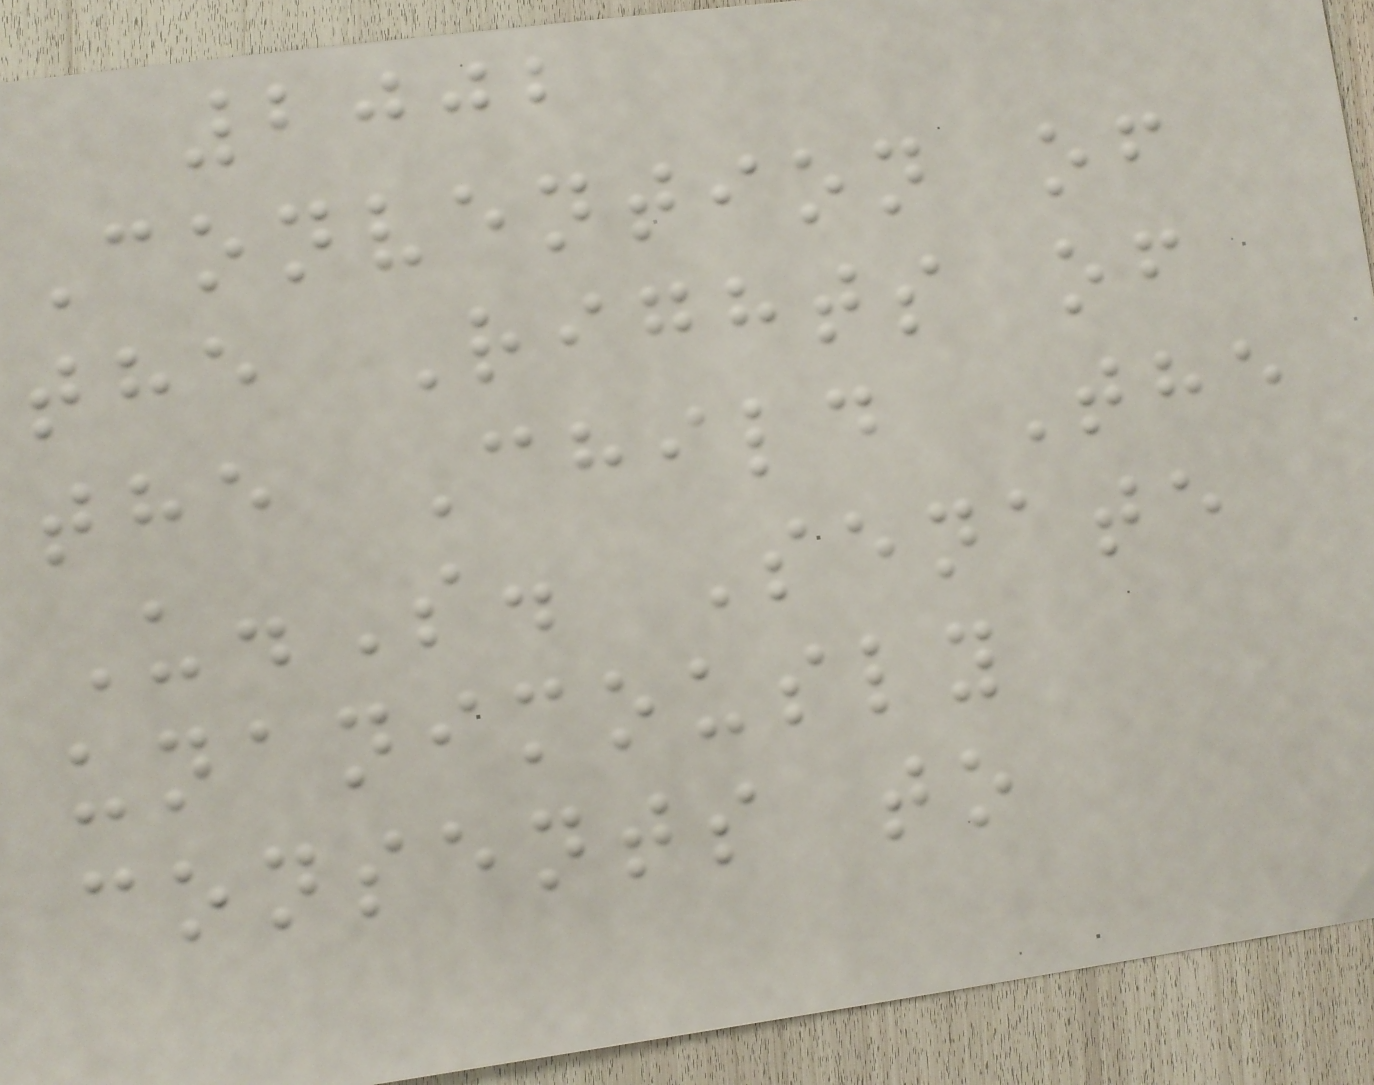2002
Convention of
the Rights of
the Child The
U.S. Senate
unanimously
consents to
